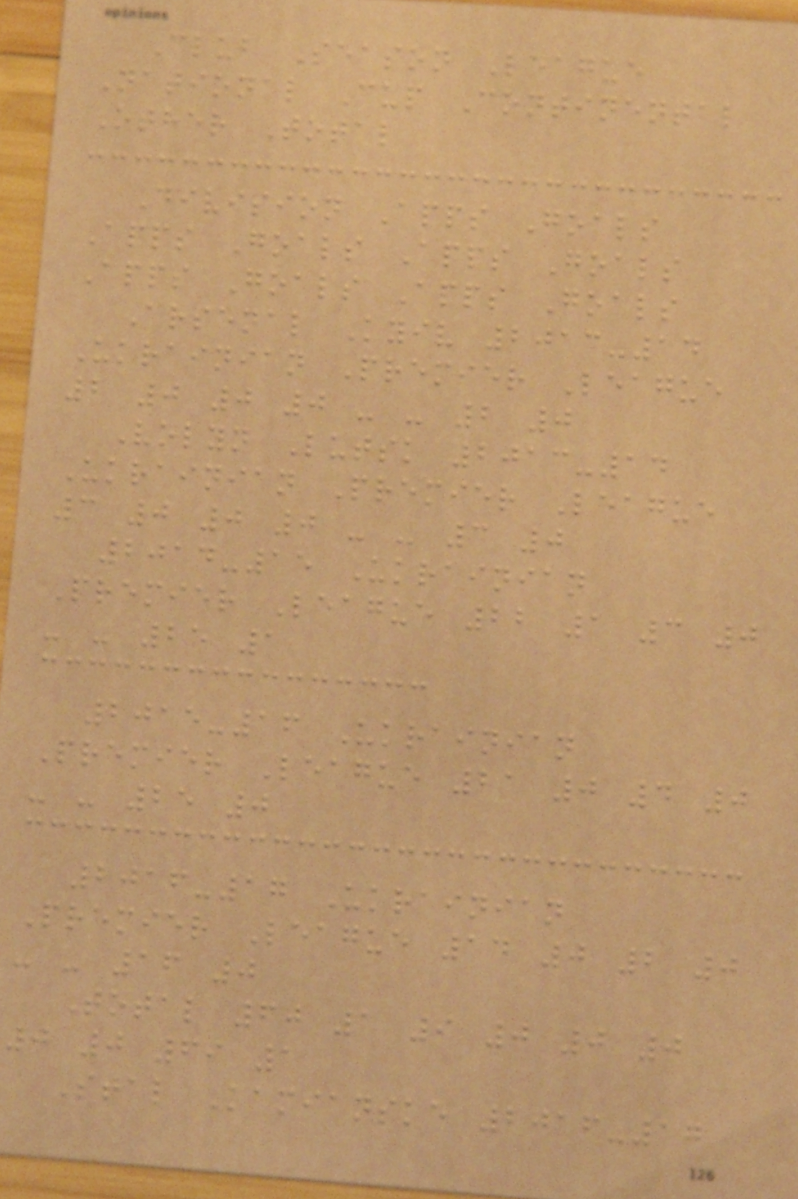Club Season League
National Cup Continental
Other Total
Division Apps Goals
Apps Goals Apps Goals
Apps Goals Apps Goals
Arsenal Kyiv 2013-14
Ukrainian Premier League
2 0 0 0 - - 2 0
Volyn Lutsk 2013-14
Ukrainian Premier League
3 0 0 0 - - 3 0
2014-15 Ukrainian
Premier League 22 1 3 0
- - 25 1
2015-16 Ukrainian
Premier League 21 0 4 0
- - 25 0
2016-17 Ukrainian
Premier League 14 0 2 0
- - 16 0
Total 60 1 9 0 0 0
0 0 69 1
Stal Kamianske 2016-17
